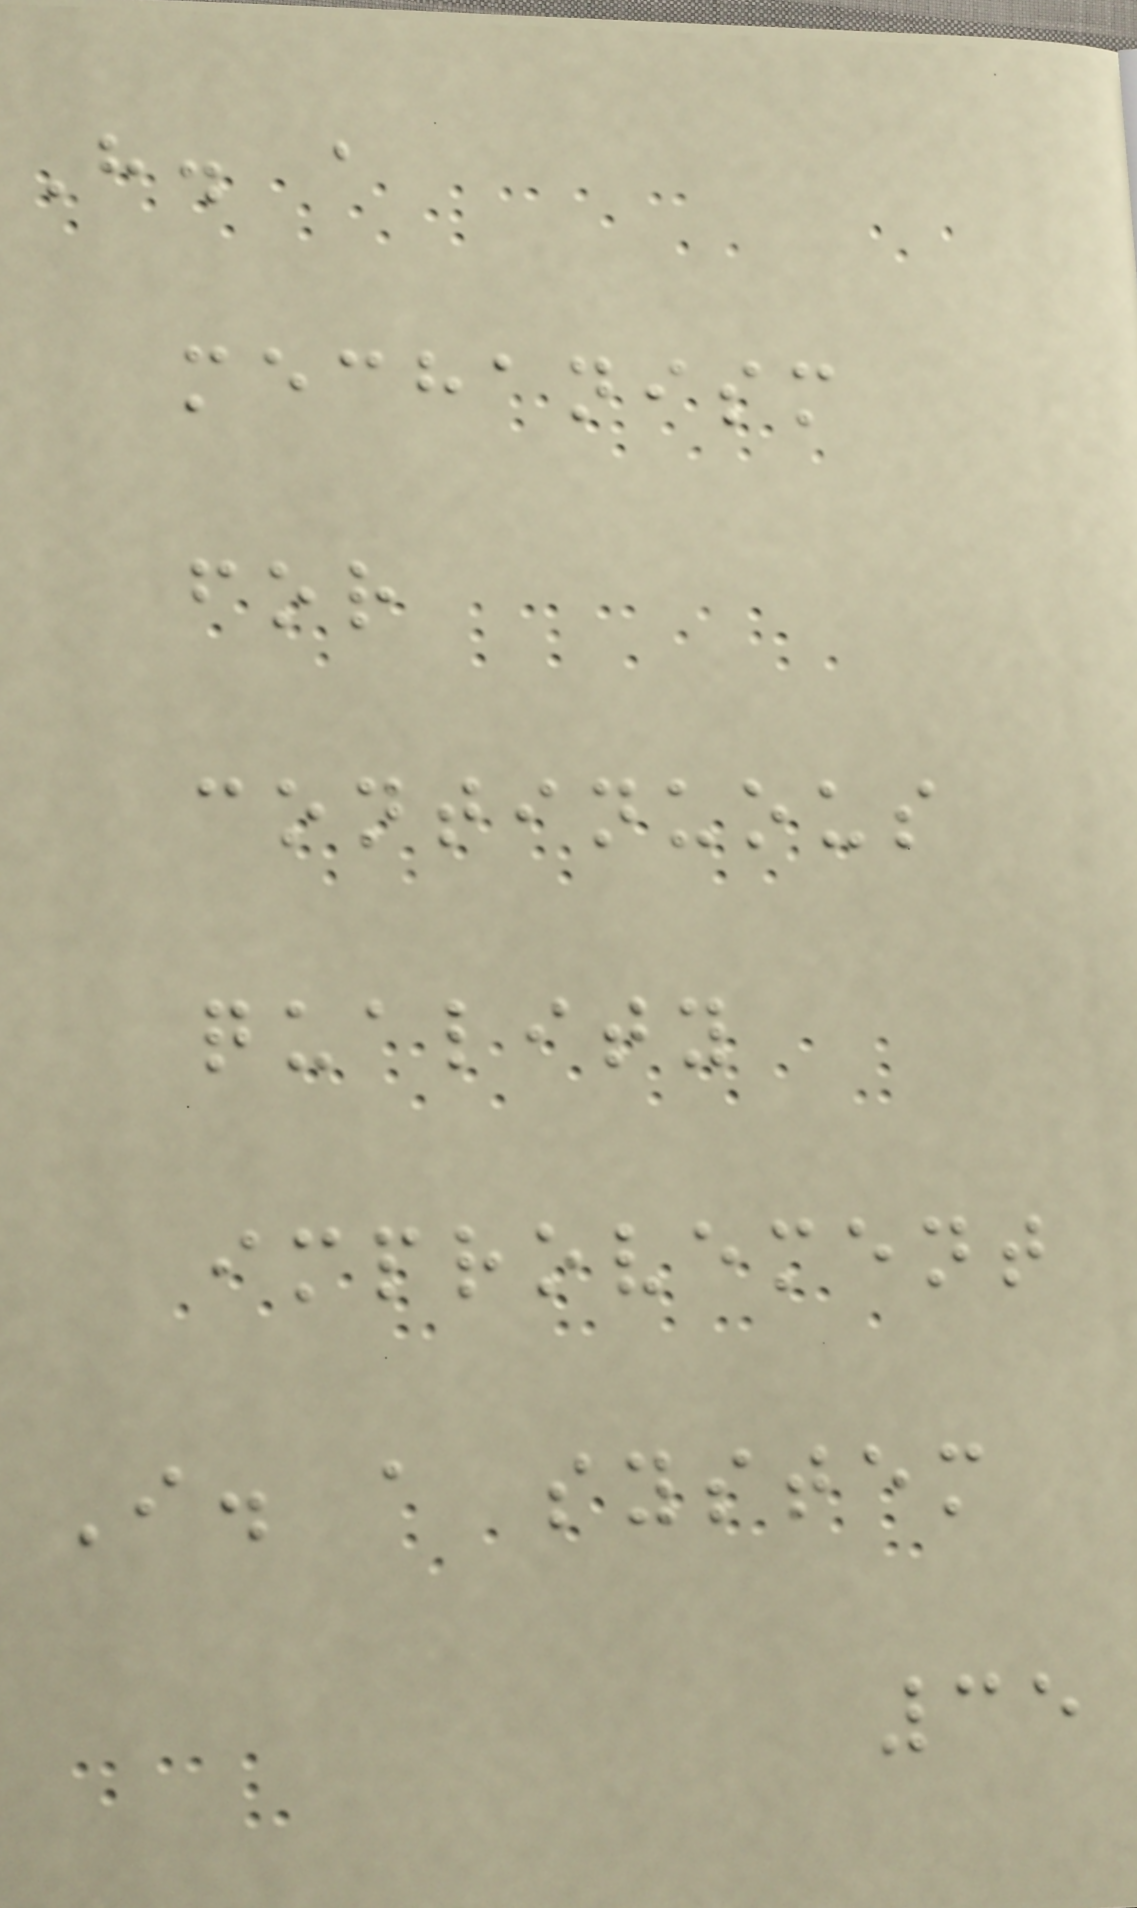H. a
mechanism
for
continuous
quality
improvement
I. a system
35
